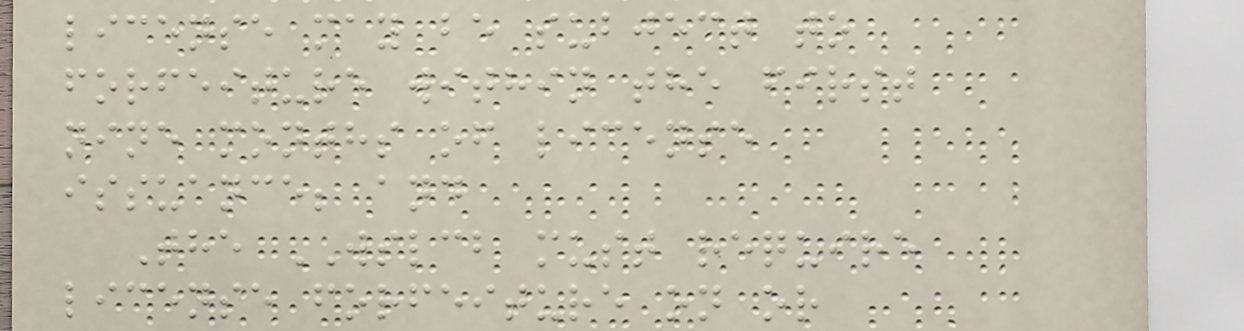license may be subject to
forfeiture within the first
nine months of license
issuance; and
The WSLCB must require
license forfeiture on or
